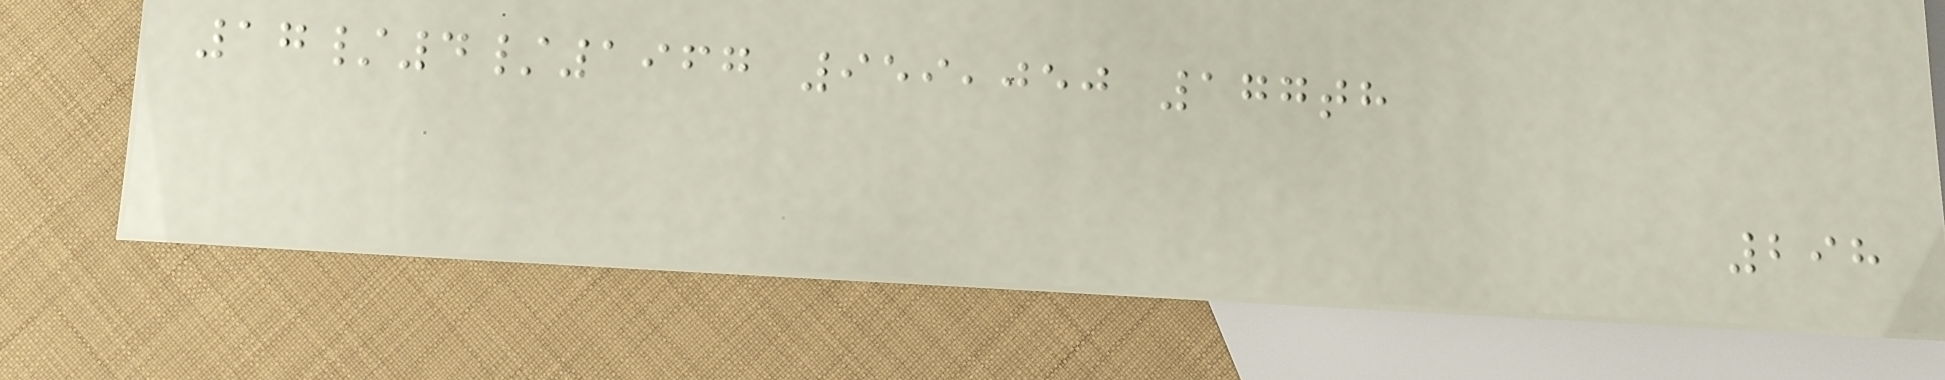17/4/1967 959,050 177th
298
